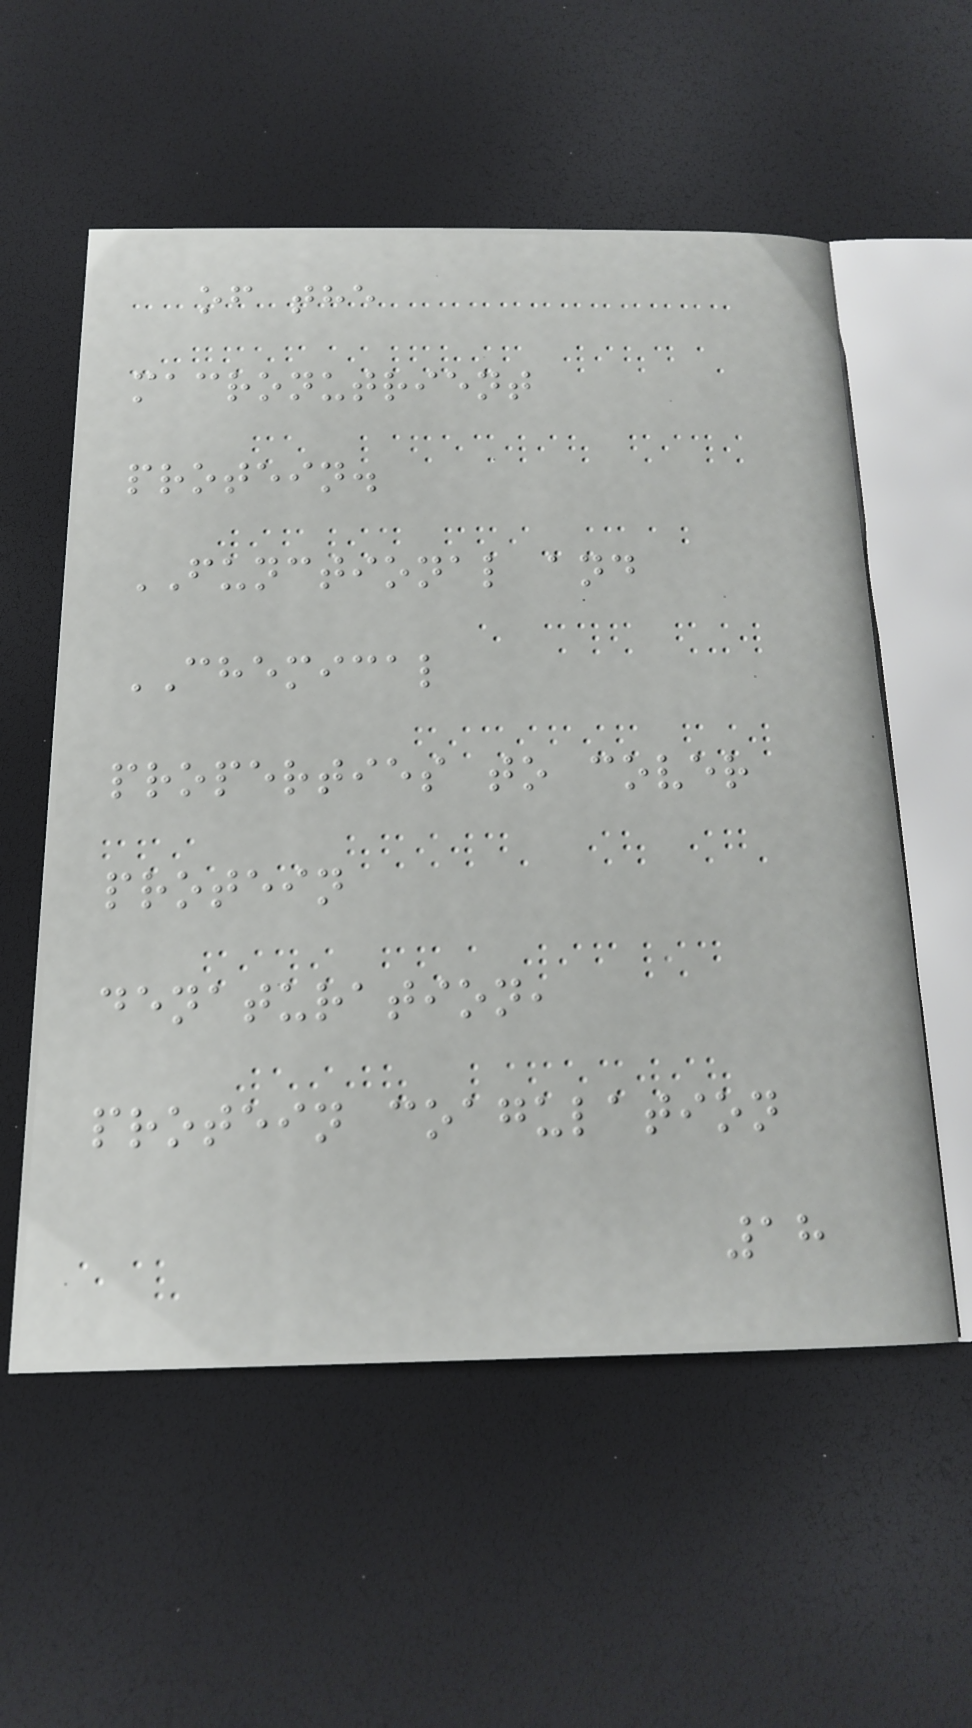of the
macronutrient
protein.
FUNCTIONAL and
CHEMICAL
properties to cover
protein
denaturation,
protein coagulation
18
